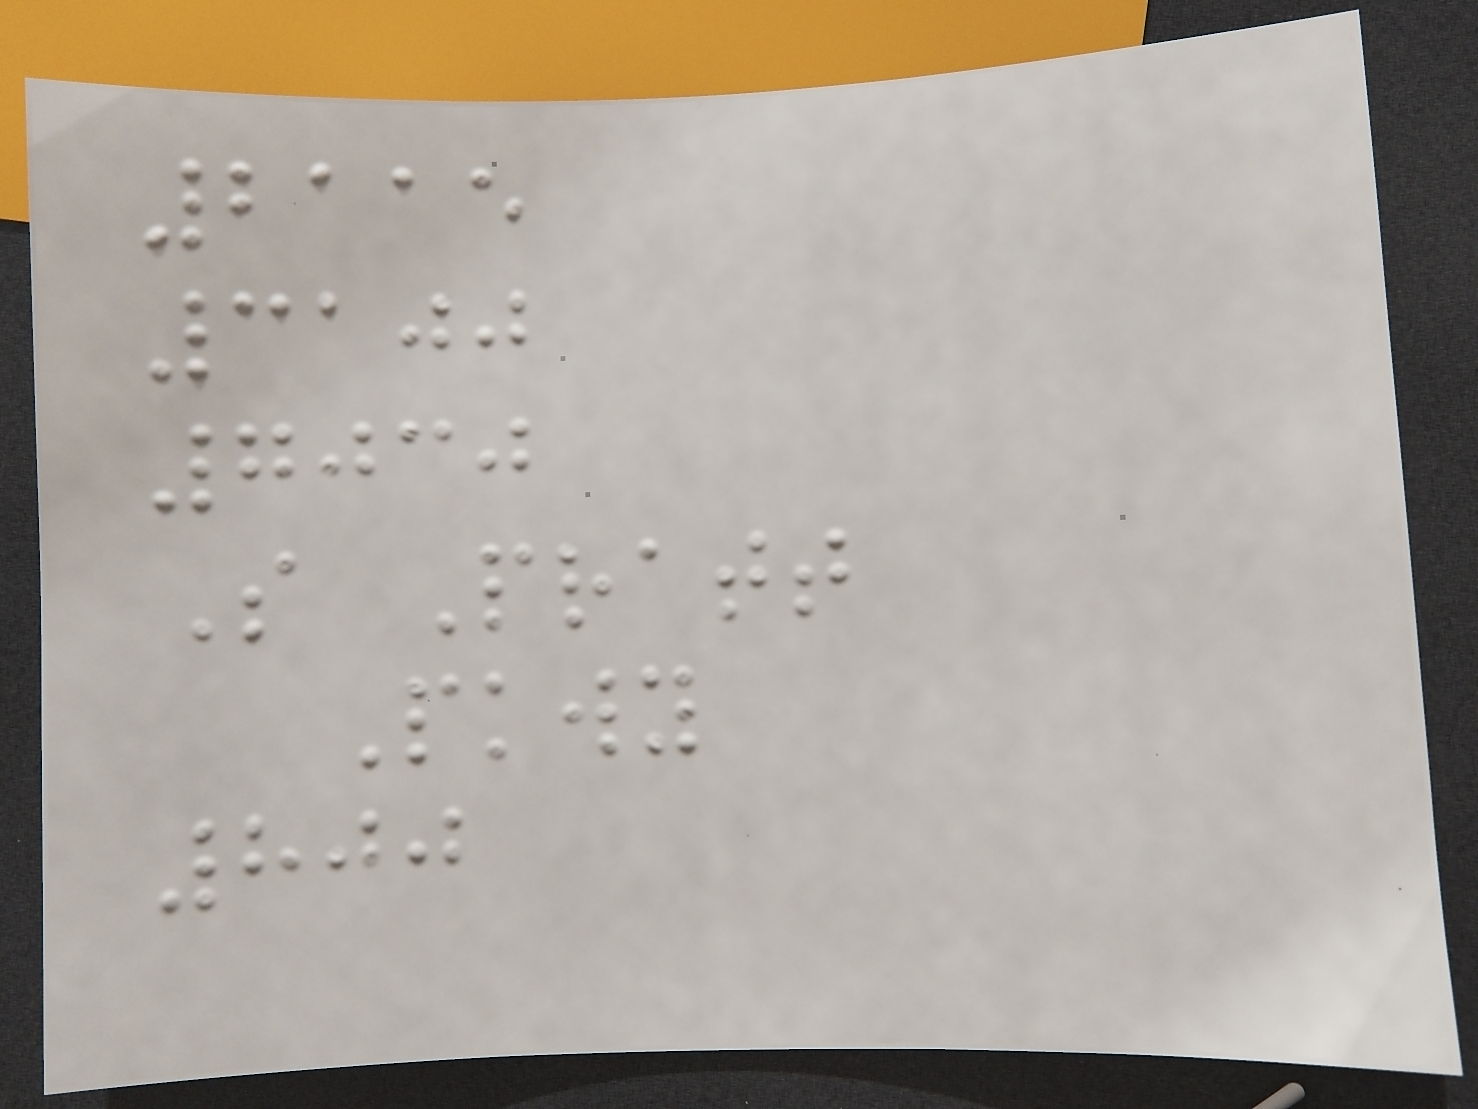2115
3100
7030
S Pratt
Pkwy
800
